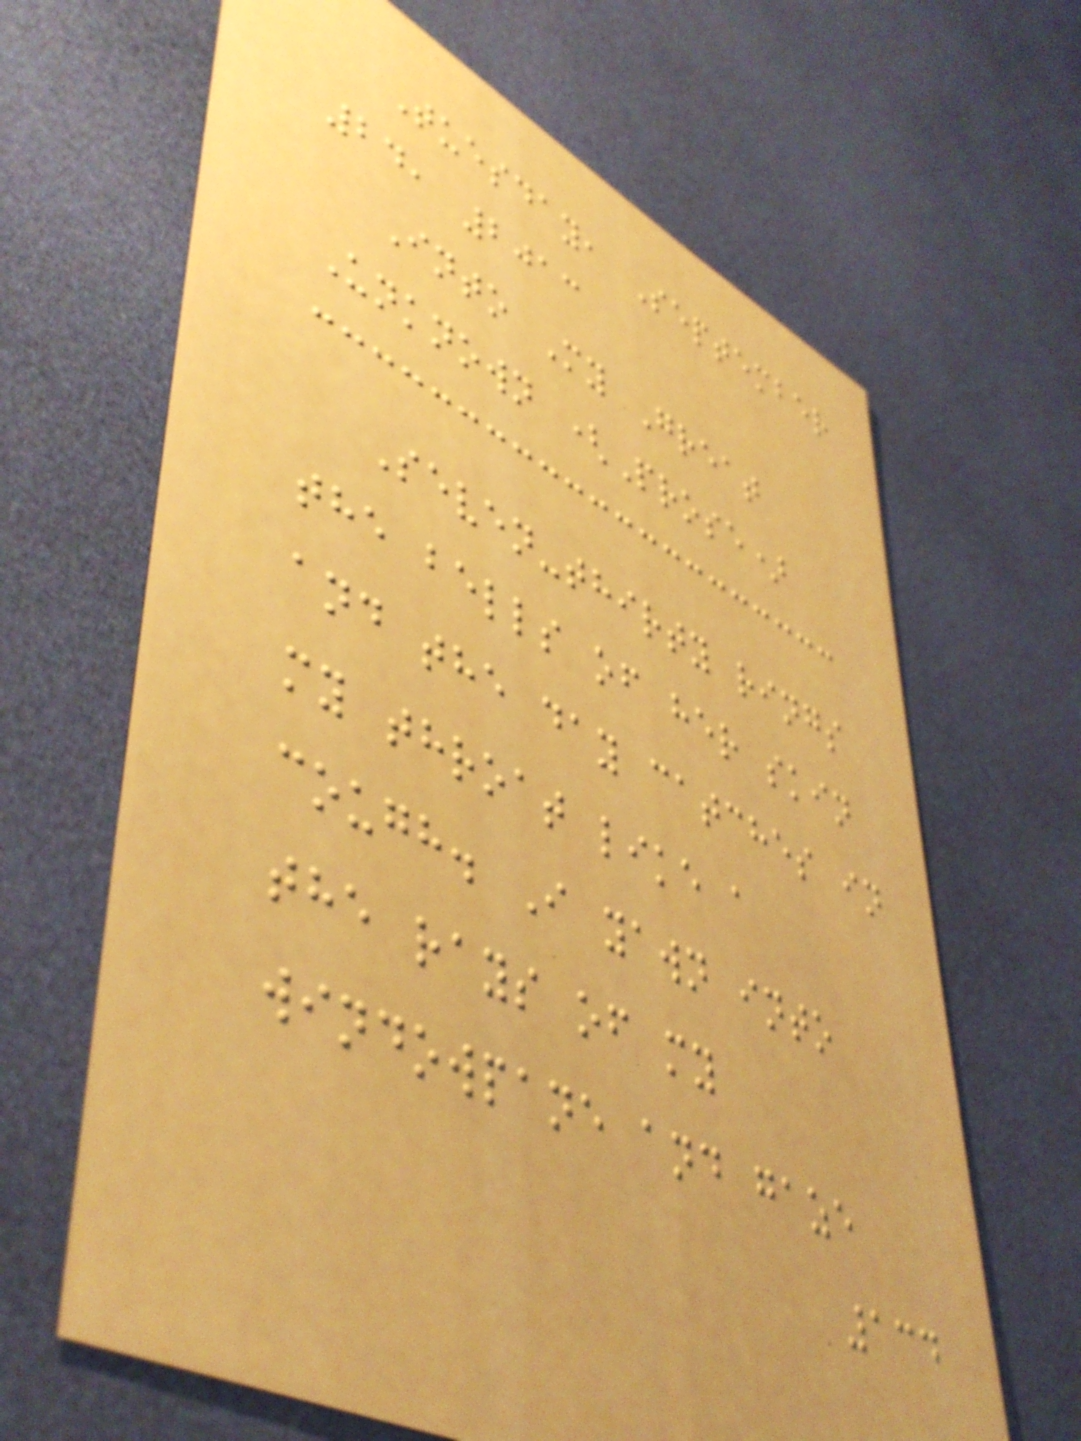Tuesday, September
24, 2013
Into My Great
Unknown (Prose)
Seven-thirty rings
the bells of her skin
and the day catches in
my throat like a
cough. I yawn into
the rays of my
windowpane and gaze
134
